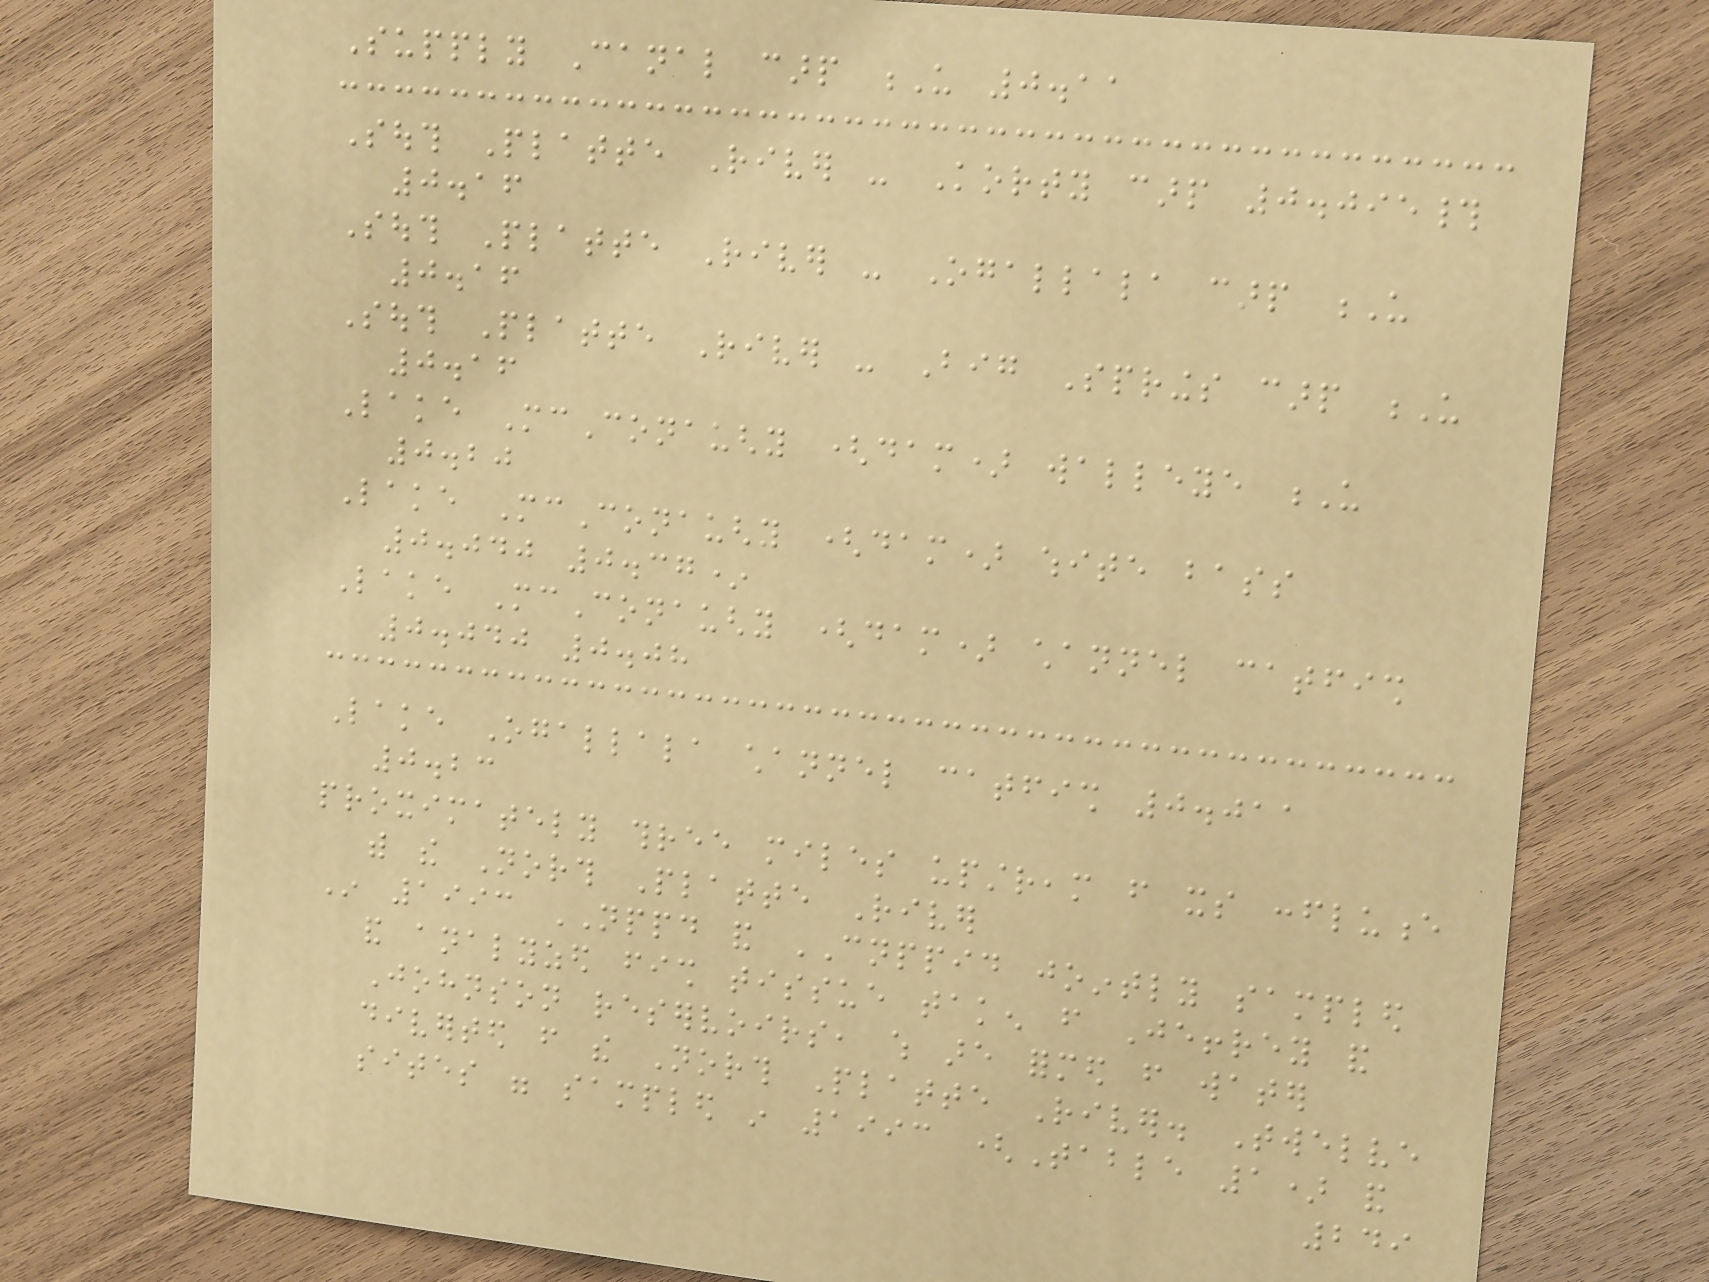Supply Canal carp U 0.11
South Platte River - Korty carp 0.095#
0.16
South Platte River - Ogallala carp U
0.16
South Platte River - Big Springs carp U
0.16
Lake McConaughy (dam) walleye U
0.20
Lake McConaughy (dam) white bass
0.040 0.37*
Lake McConaughy (dam) channel catfish
0.040 0.08
Lake Ogallala channel catfish 0.011
0.23
proximately three miles upstream from its confluence
with the North Platte River
In 1993 NPPD and CNPPID jointly sampled
and analyzed fish tissue taken from Jeffrey and
Johnson reservoirs, which are formed from water
diverted from the North Platte River. Twelve
sites were sampled in 1993 (Table 1) and
249
